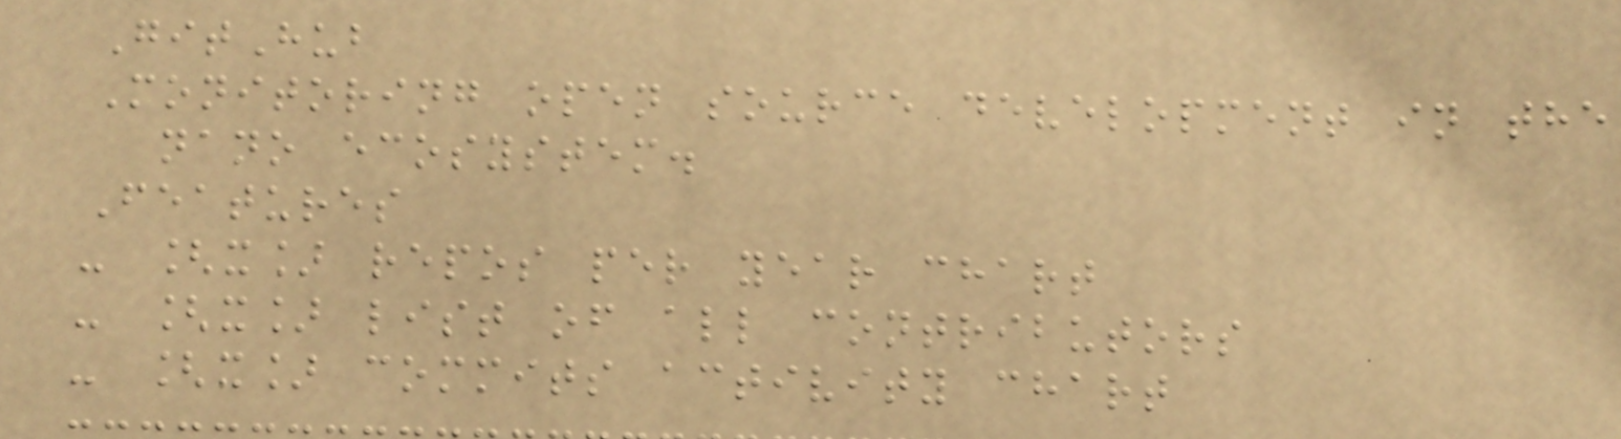GitHub
Monitoring open source development in the
nano ecosystem.
Features
- [x] repos per year chart
- [x] list of all contributors
- [x] commits activity chart
